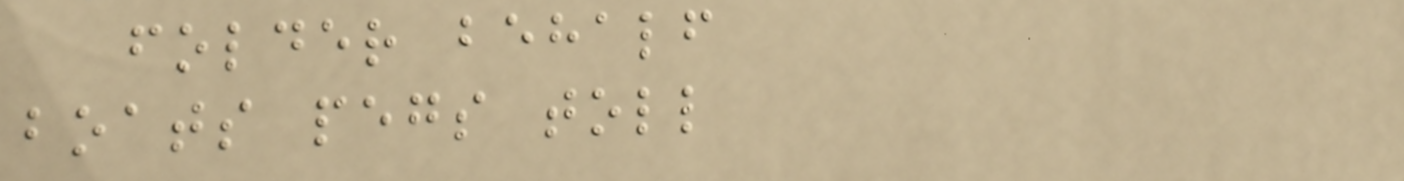folder behalf
boats pegs toll
